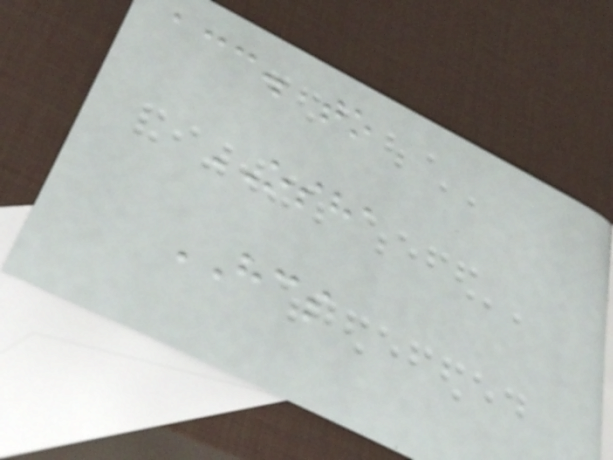acc. to
OSHA
HCS
